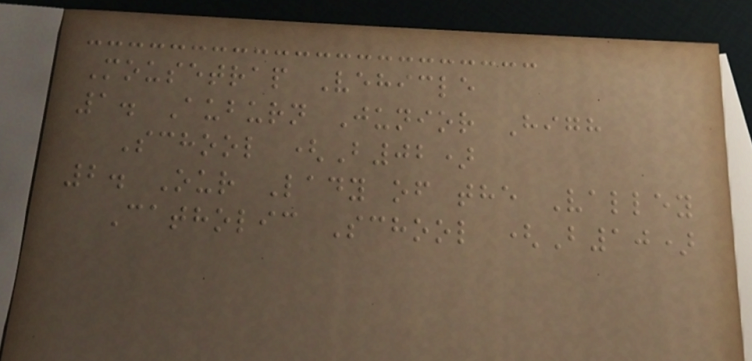Mousetrap Vehicle
1. Auburn Junior High
School (B02)
2. Our Lady of the Valley
Catholic School (B10)
